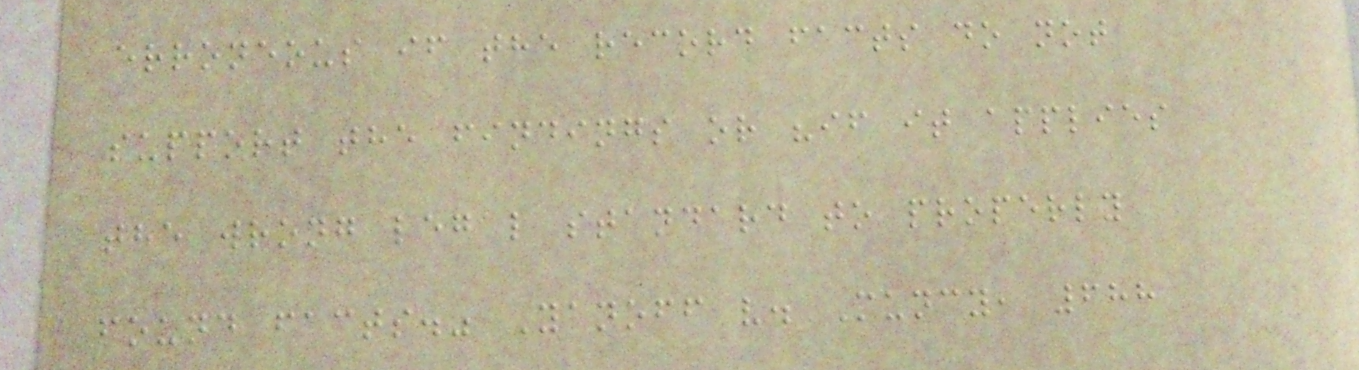erroneous if the record facts do not
support the findings or "if it applies
the wrong legal standard to properly
found facts." Yanoff v. Muncy, 688
